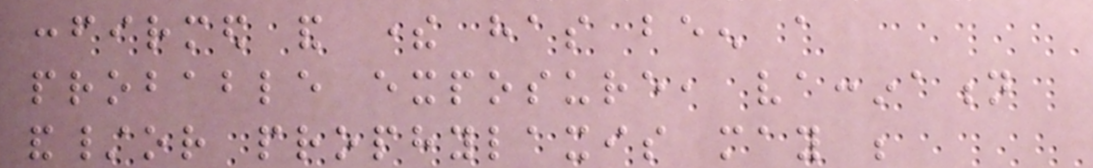confirmed and there has been a
probable exposure, vaccination
and/or prophylaxis may be
